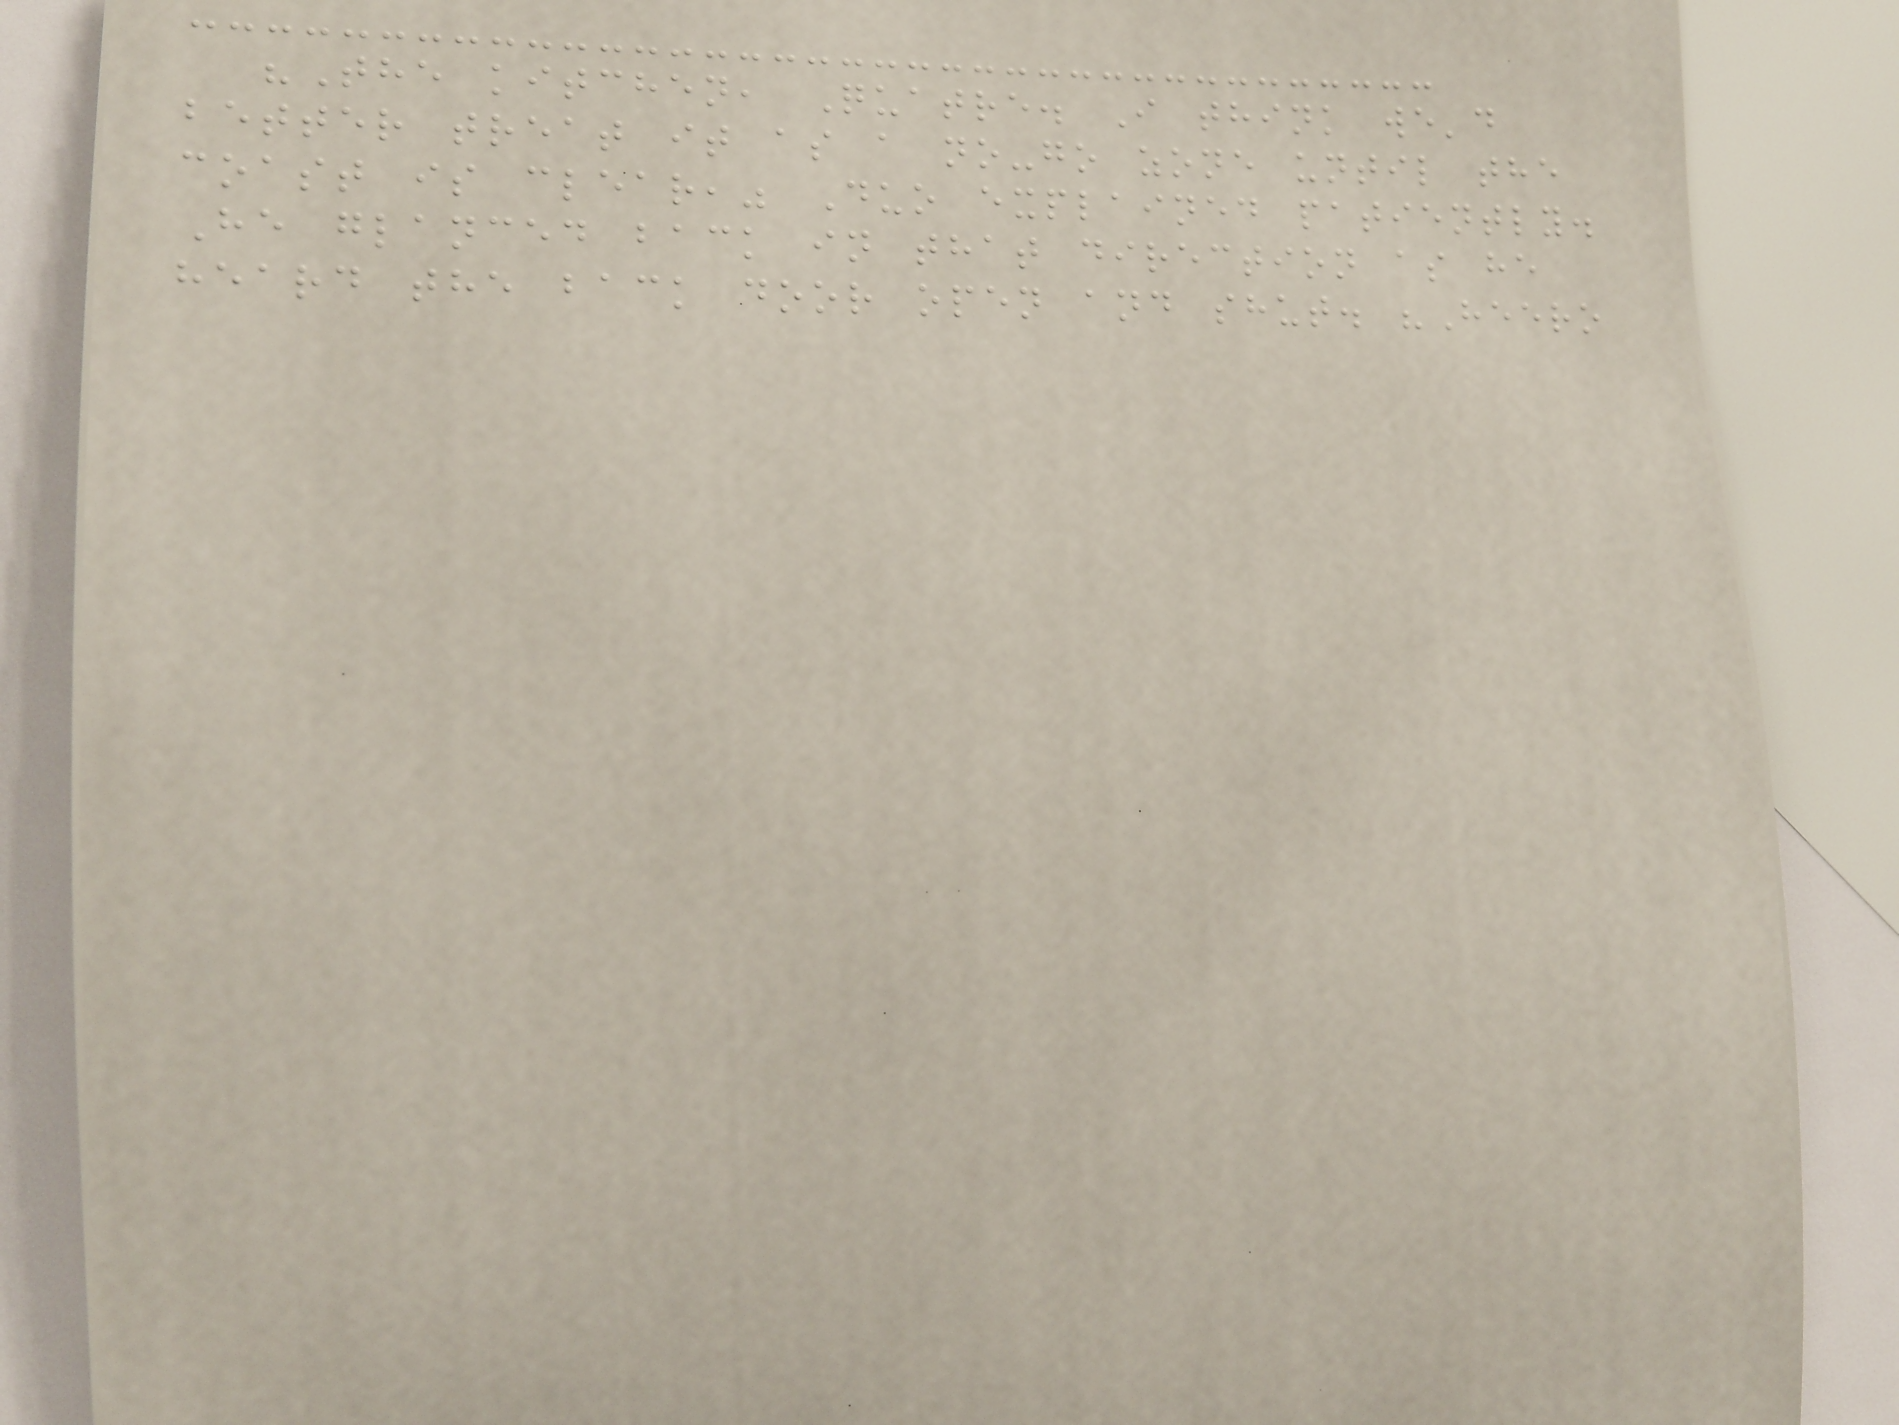"The kitchen, Quatre. I think we'd
better treat it as a no-go zone until the
coast is clear," Duo explained patiently.
He glanced back in that direction as he
heard the back door open and shut. "Heero
